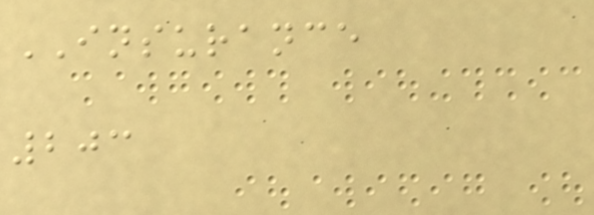INSURANCE
203
